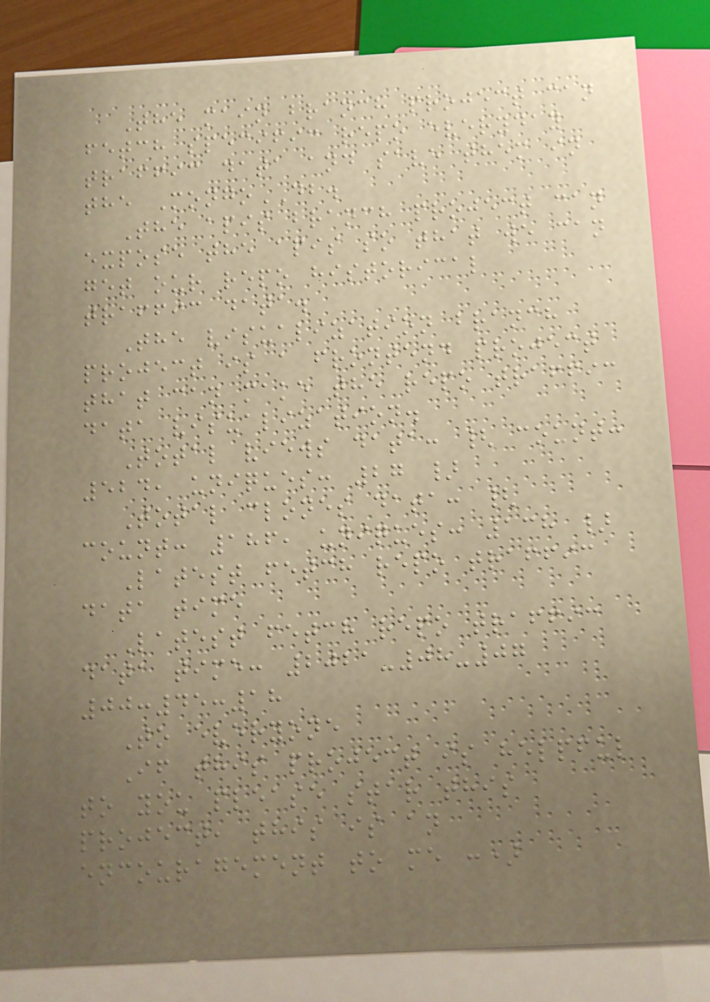The main branch project can
fetch specific repo everyday
traffic data and save them in
the MongoDB.
The apis branch project can
expose the apis so that we can
get our repo historical
traffic data.
The visualization branch
project is a frontend project
that can make the repo traffic
data visualization.
Total views data: { count:
524, uniques: 27 }
Total clones data: {
count: 186, uniques: 138 }
Latest fetch repo traffic
data time
Latest fetch repo traffic
data time: 2021-08-07
00:45:18
To everyone
If this project is helpful
to you please star this
project, this is an
encouragement to me :)
